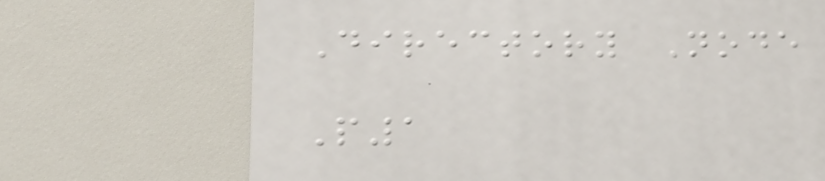Directory Node
P1
